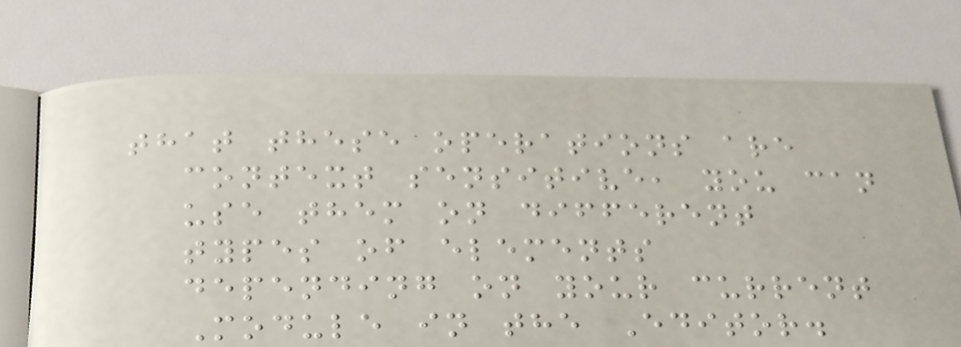that these operations are
context sensitive, you can
use them on different
types of elements
depending on your current
Module in the Editor.
